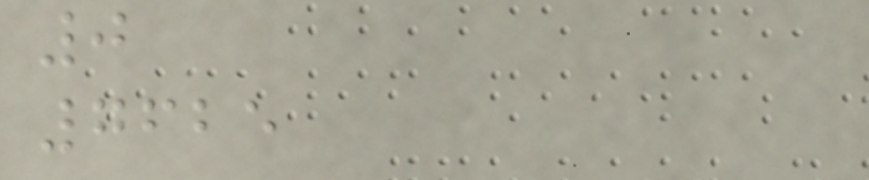0
7625
